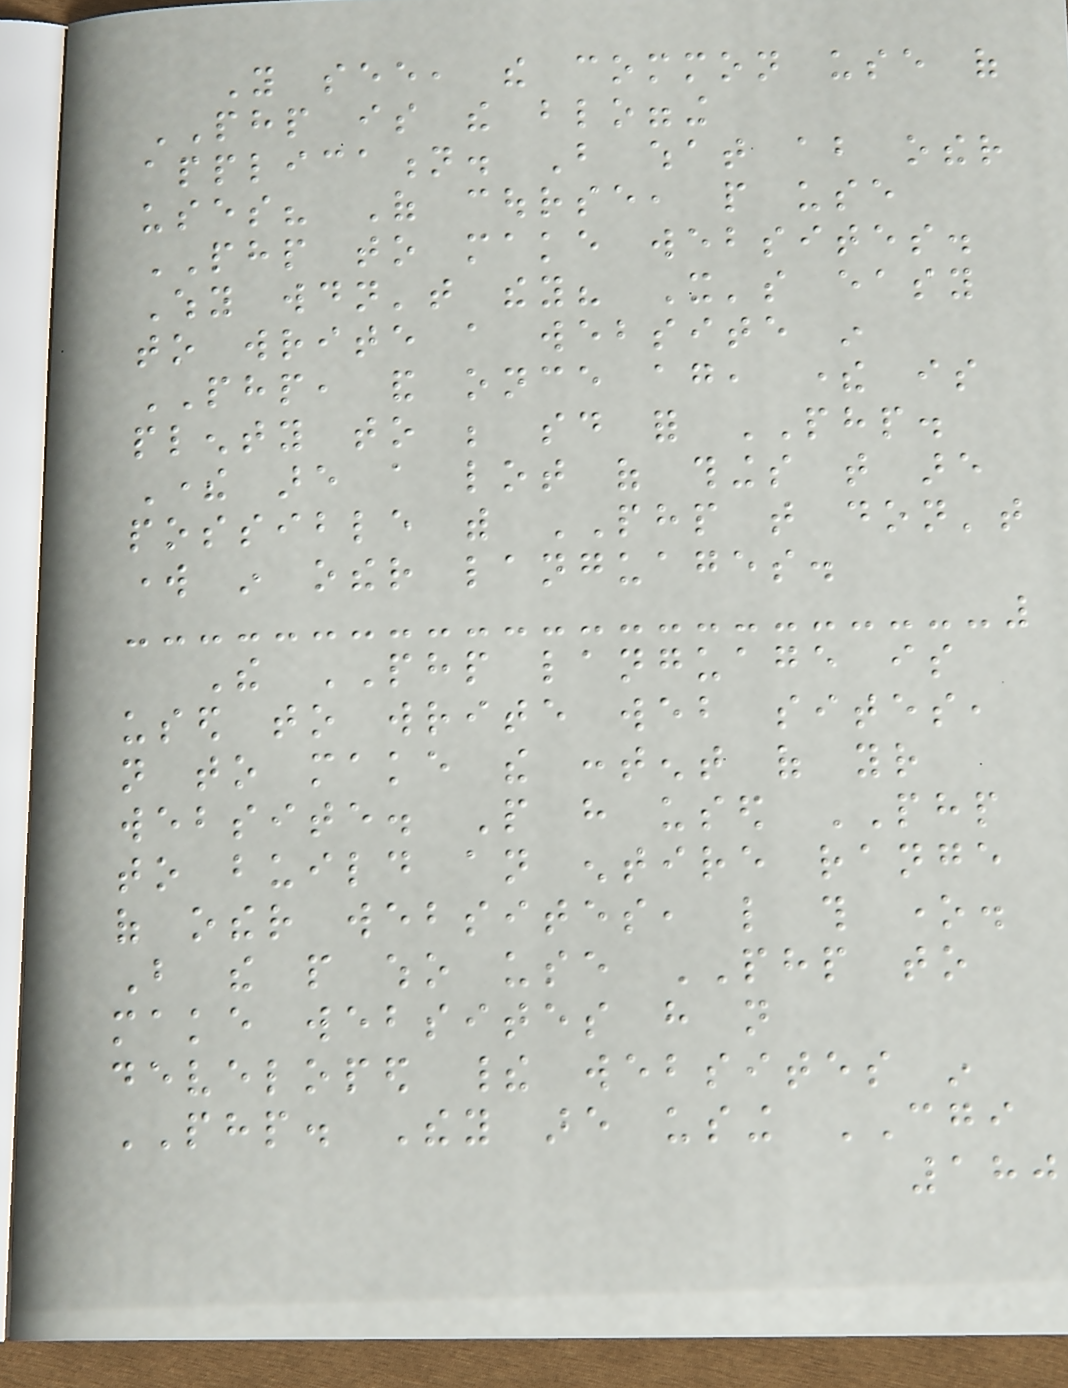You see, the common use of
PHP is the blogging
application. But what about other
uses? Of course, people use
PHP to make websites.
Why wouldn't they? It's easy
to write a website in
PHP, and once again, there is
plenty to be said for PHP.
There are a lot of things that are
possible with PHP that don't
work in other languages.
The PHP language is
used to write web sites,
not to make the content of your
website. People have used PHP
to build an entire range
of other websites, like this one.
But the people who use PHP to
make websites have not
developed their websites in
PHP. They are using CGI
180
